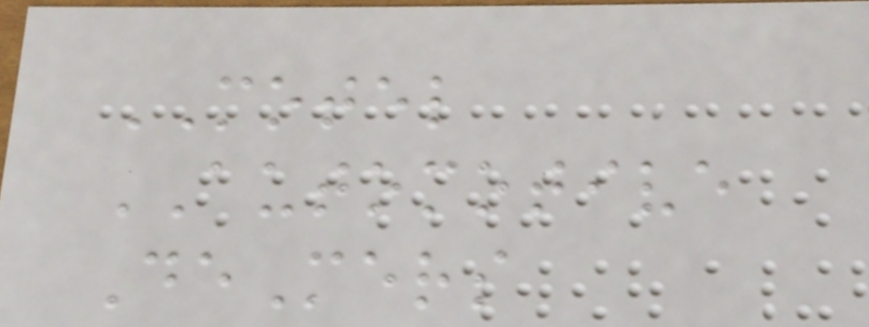MOTEL
AUTOMOTIVE
DeMers
